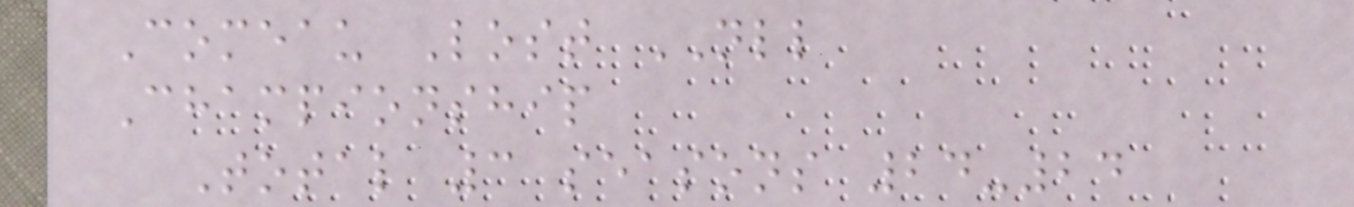Comeau Lost NLL
Championship
Total 3 seasons 24-24
